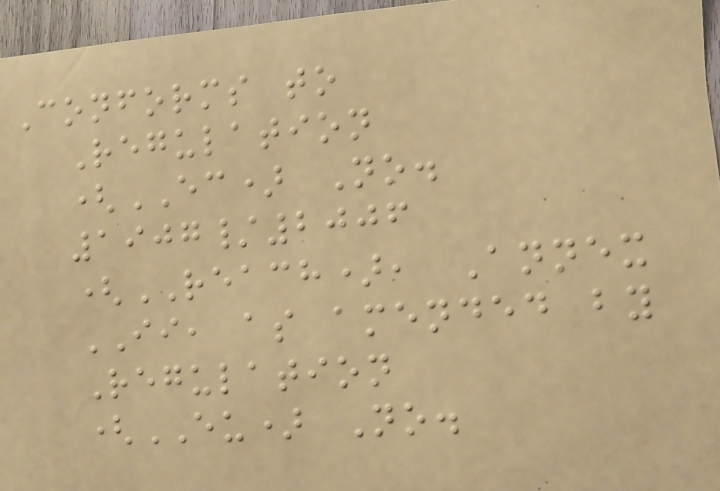Conforms to
Regulation
(EC) No.
1907/2006
(REACH), Annex
II, as amended by
Regulation
(EU) No.
